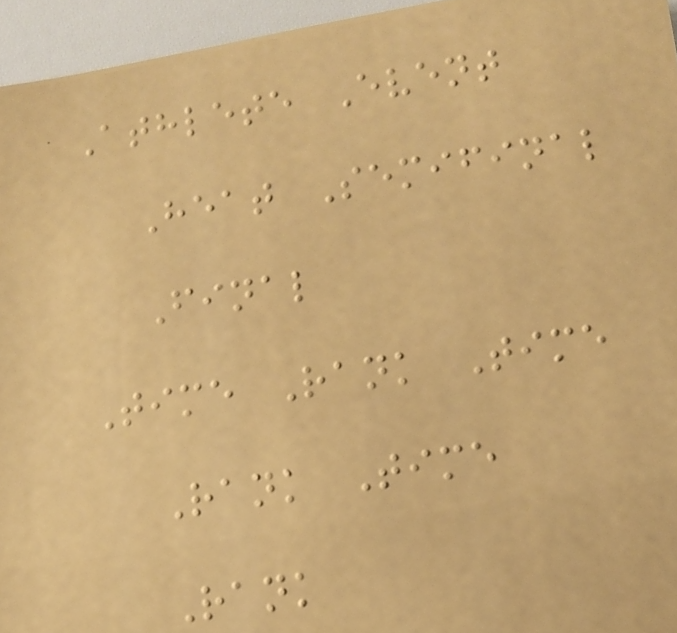Athlete Event
Heat Semifinal
Final
Time Rank Time
Rank Time
Rank
